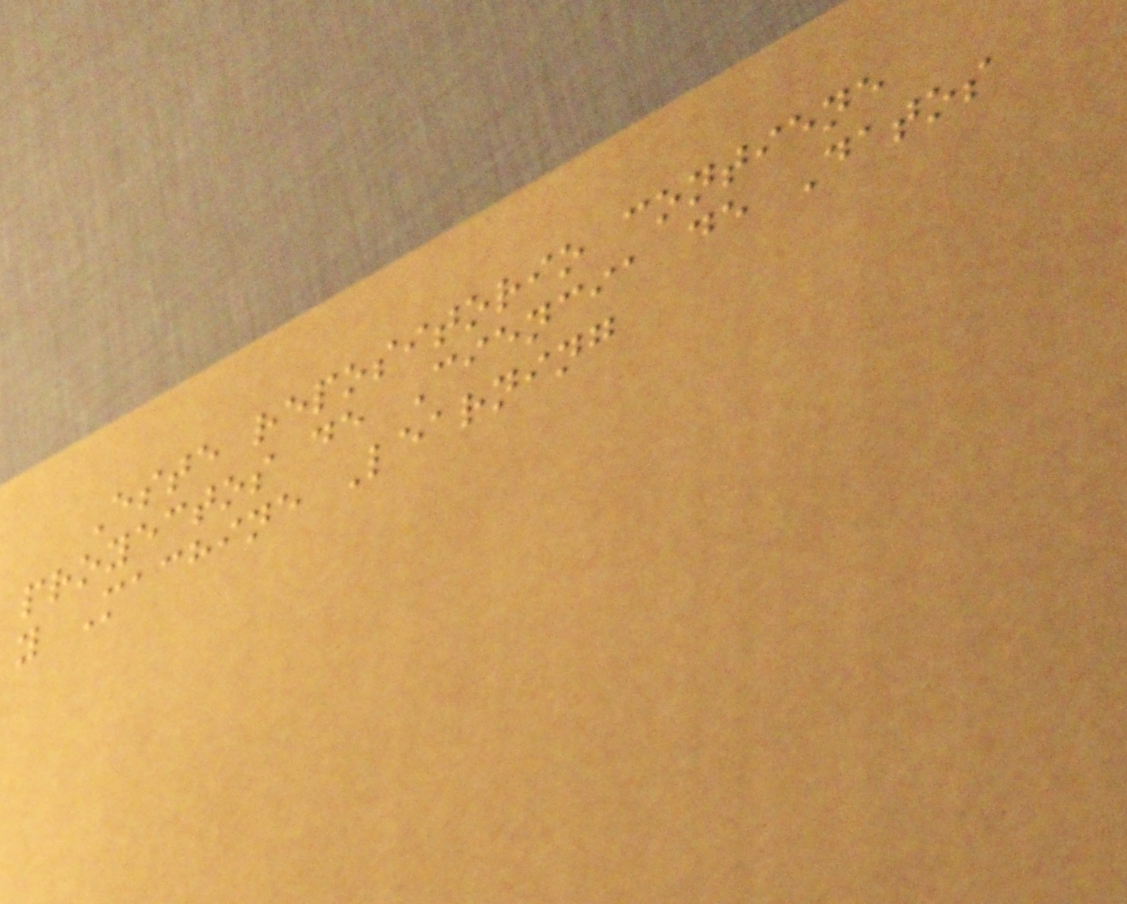Este repositorio contiene
proyectos de Ciencia de Datos
y Machine Learning
